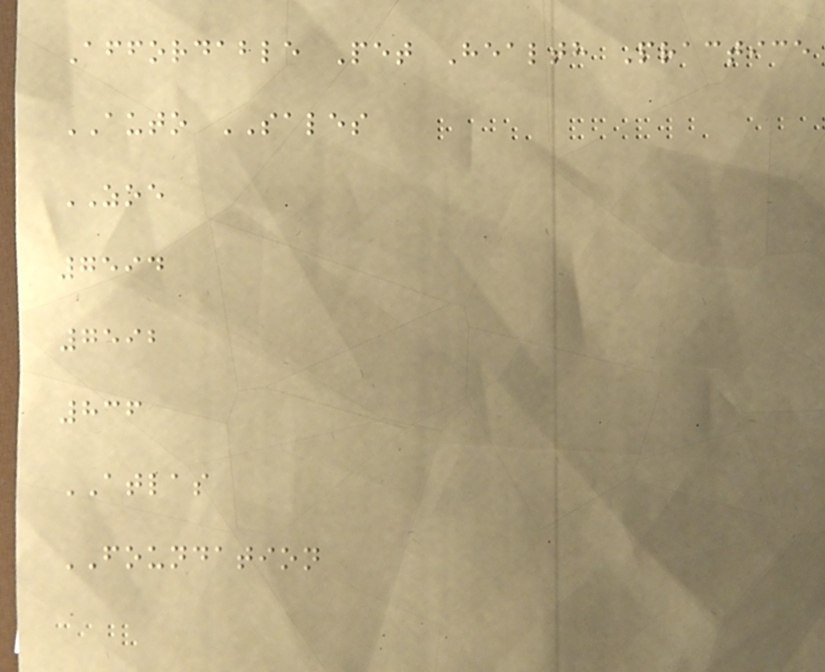Affordable Pet Health Practice
AUTO SALES
ZOE
7594
7592
836
ATLAS
FOUNDATION
